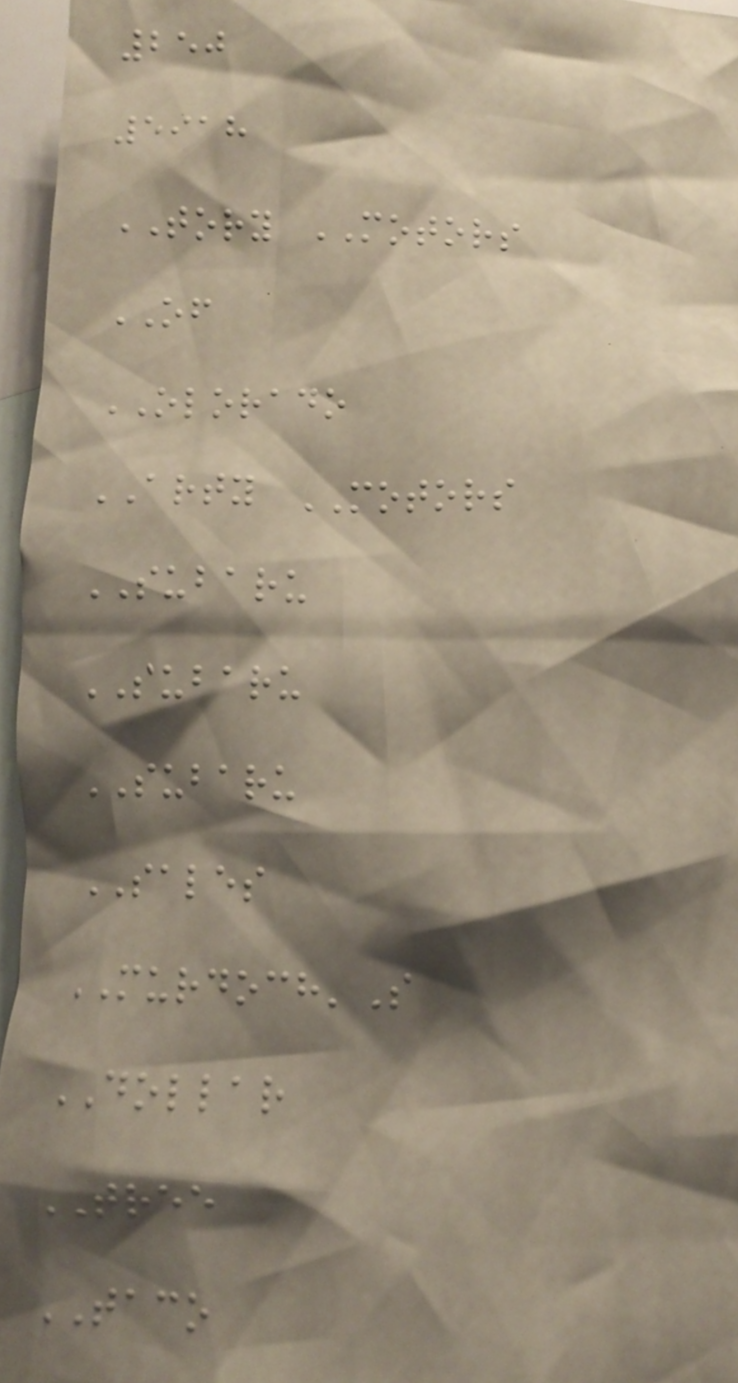250
5918
TORY MOTORS
OF
OLORADO
ARTY MOTORS
SUBARU
SUBARU
SUBARU
SALES
MURDOCH'S
DOLLAR
TREE
TACO
